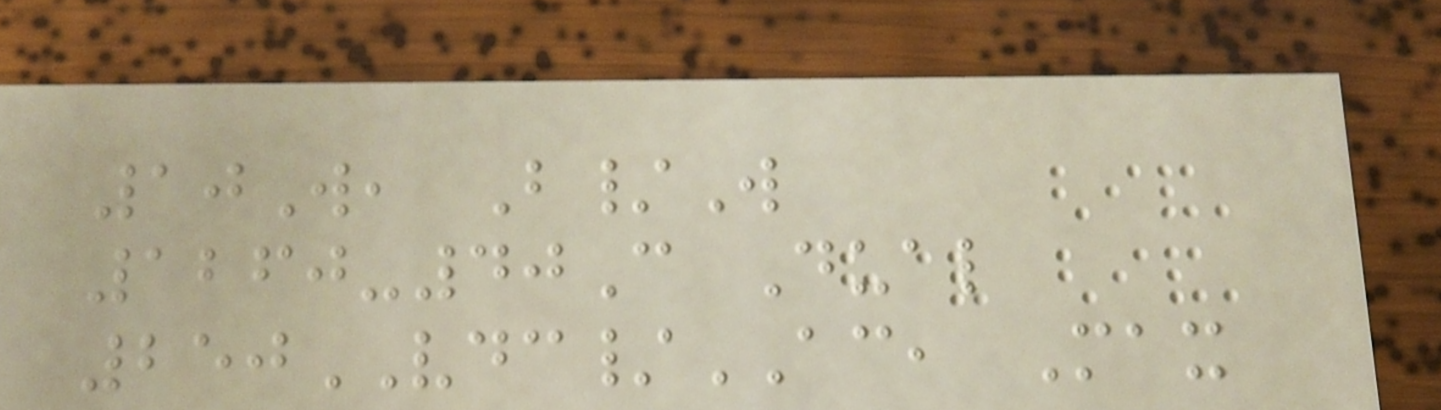10W, B/W
1260-40C Dual
250VDC/AC, Max
